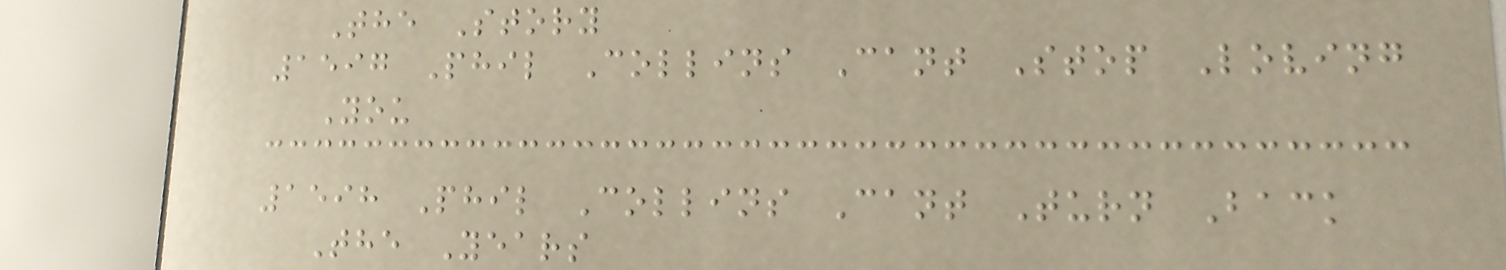The Story
1597 Phil Collins Cant Stop Loving
You
1598 Phil Collins Cant Turn Back
The Years
